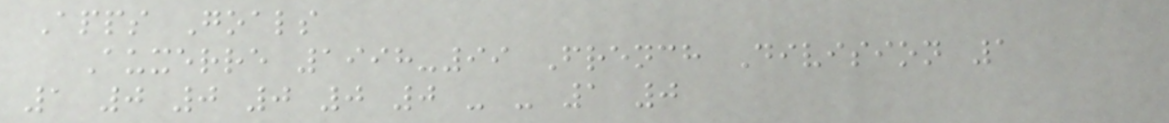Apps Goals
Auxerre 1998-99 French Division 1
1 0 0 0 0 0 - - 1 0
